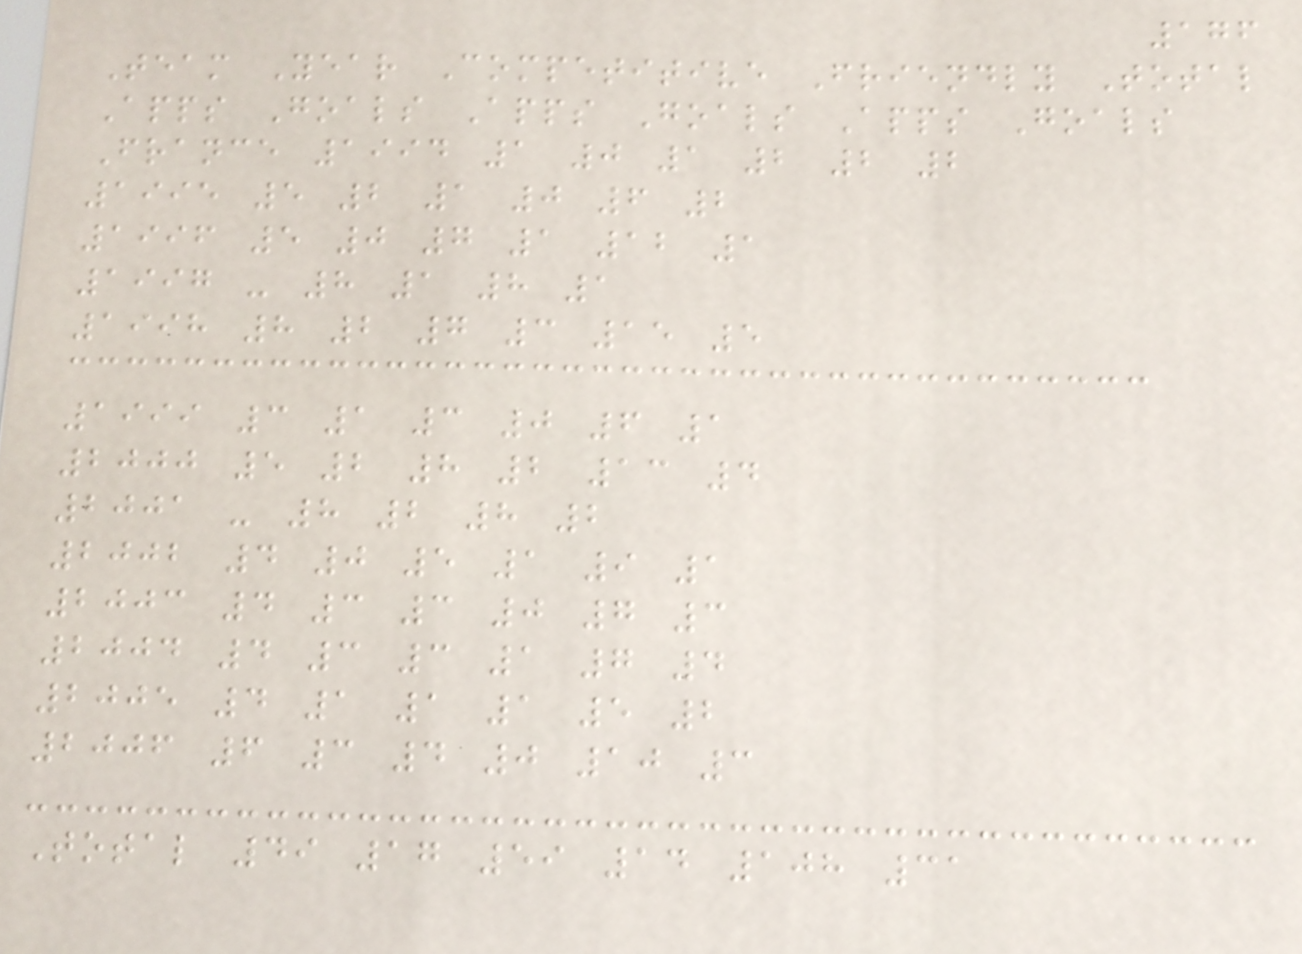176
Team Year Competitive Friendly Total
Apps Goals Apps Goals Apps Goals
France 1994 1 0 1 2 2 2
1995 5 2 1 0 6 2
1996 5 0 7 1 12 1
1997 - 8 1 8 1
1998 8 2 7 3 15 5
1999 3 1 3 0 6 1
2000 5 2 8 2 13 4
2001 - 8 2 8 2
2002 4 0 5 1 9 1
2003 4 3 3 0 7 3
2004 4 3 3 1 7 4
2005 4 1 1 1 5 2
2006 6 3 4 0 10 3
Total 49 17 59 14 108 31
